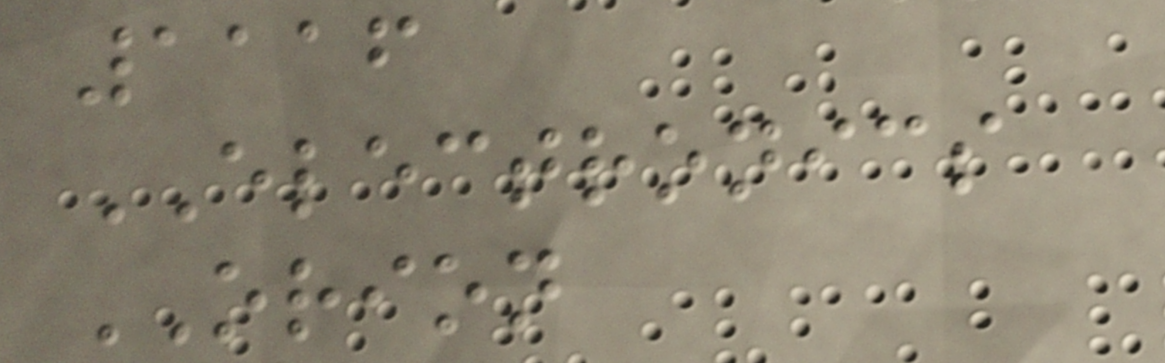1116
ELECTRONICS
ORION
